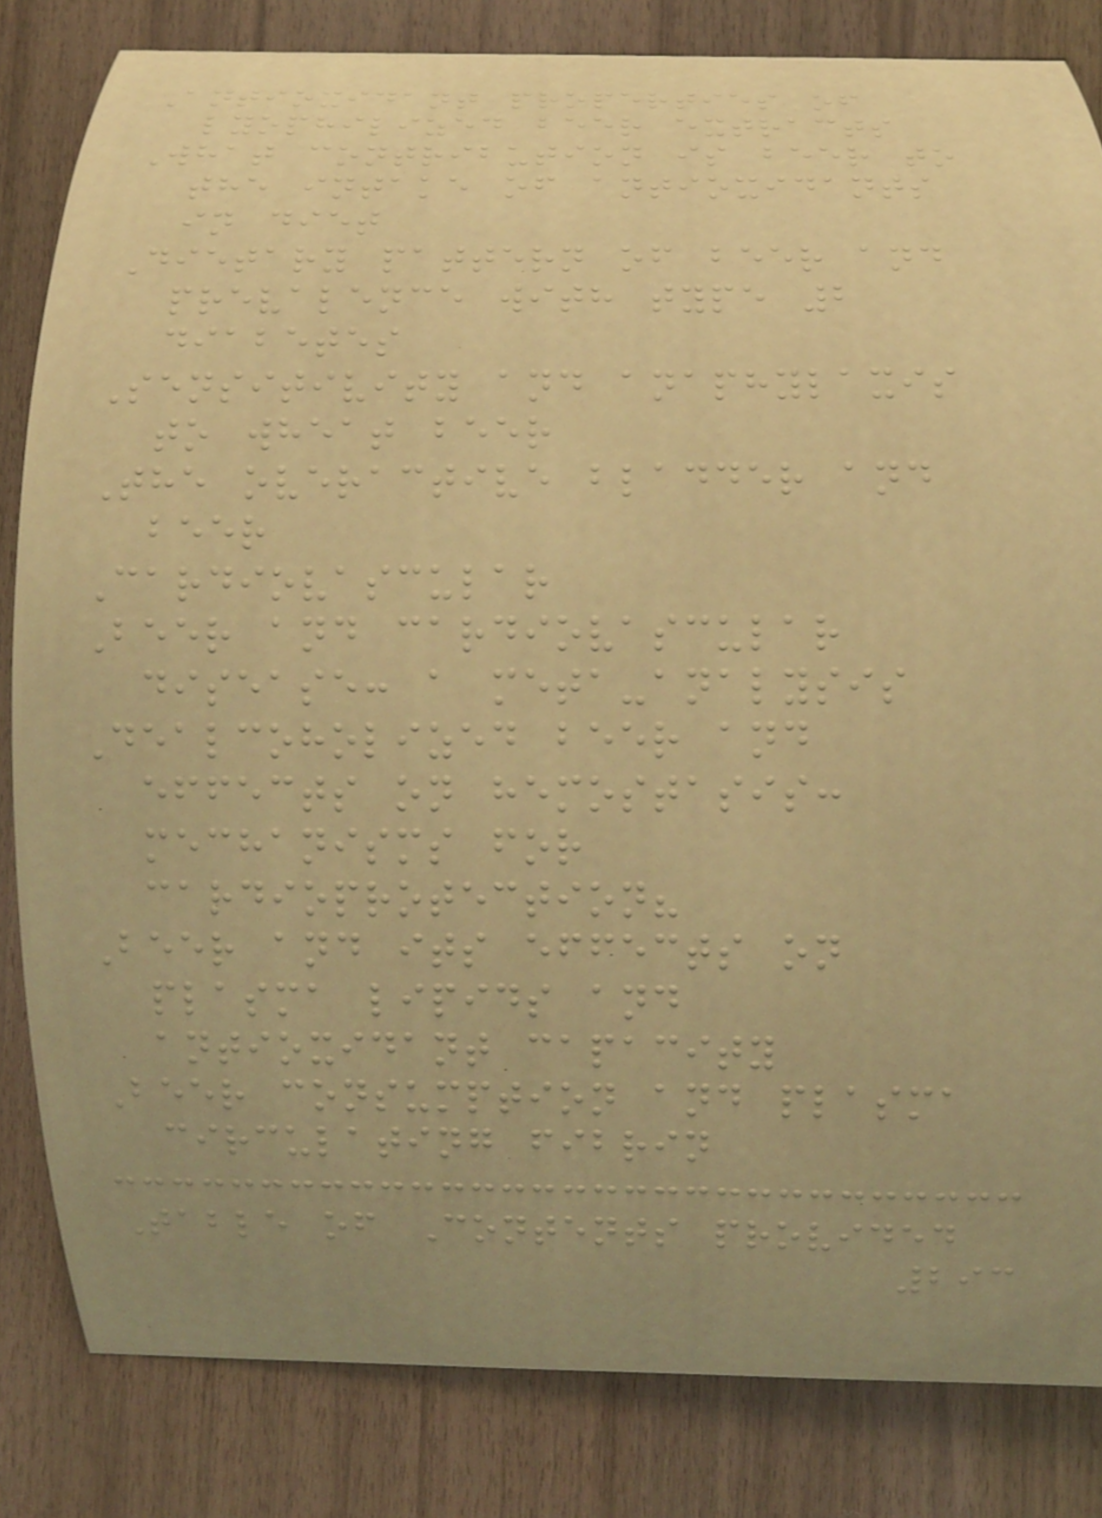Antioxidant properties of
lyophilized beer extracts
What contribution is beer to
the intake of antioxidants
in diet
Dietary pattern of beer and
prevalence with type 2
diabetes
Sensitivity and anaphylaxis
to wheat beer
The overactive bladder and
beer
Cardiovascular
Beer and cardiovascular
disease: a meta-analysis
Dealcoholized beer and
effects on hemostasis:
mechanisms for
cardioprotection?
Beer and its effects on
plasma lipids and
antioxidant capacity
Beer consumption and plasma
circulating fibrin
Table of Contents provided
293
